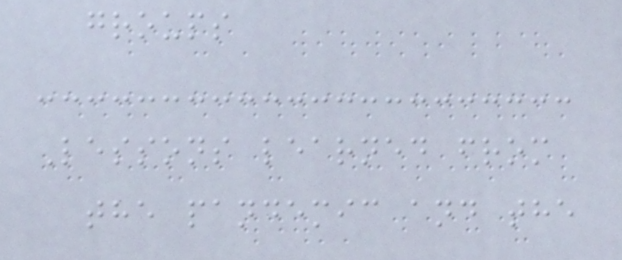groups
Lessons learned from
the pandemic and the
